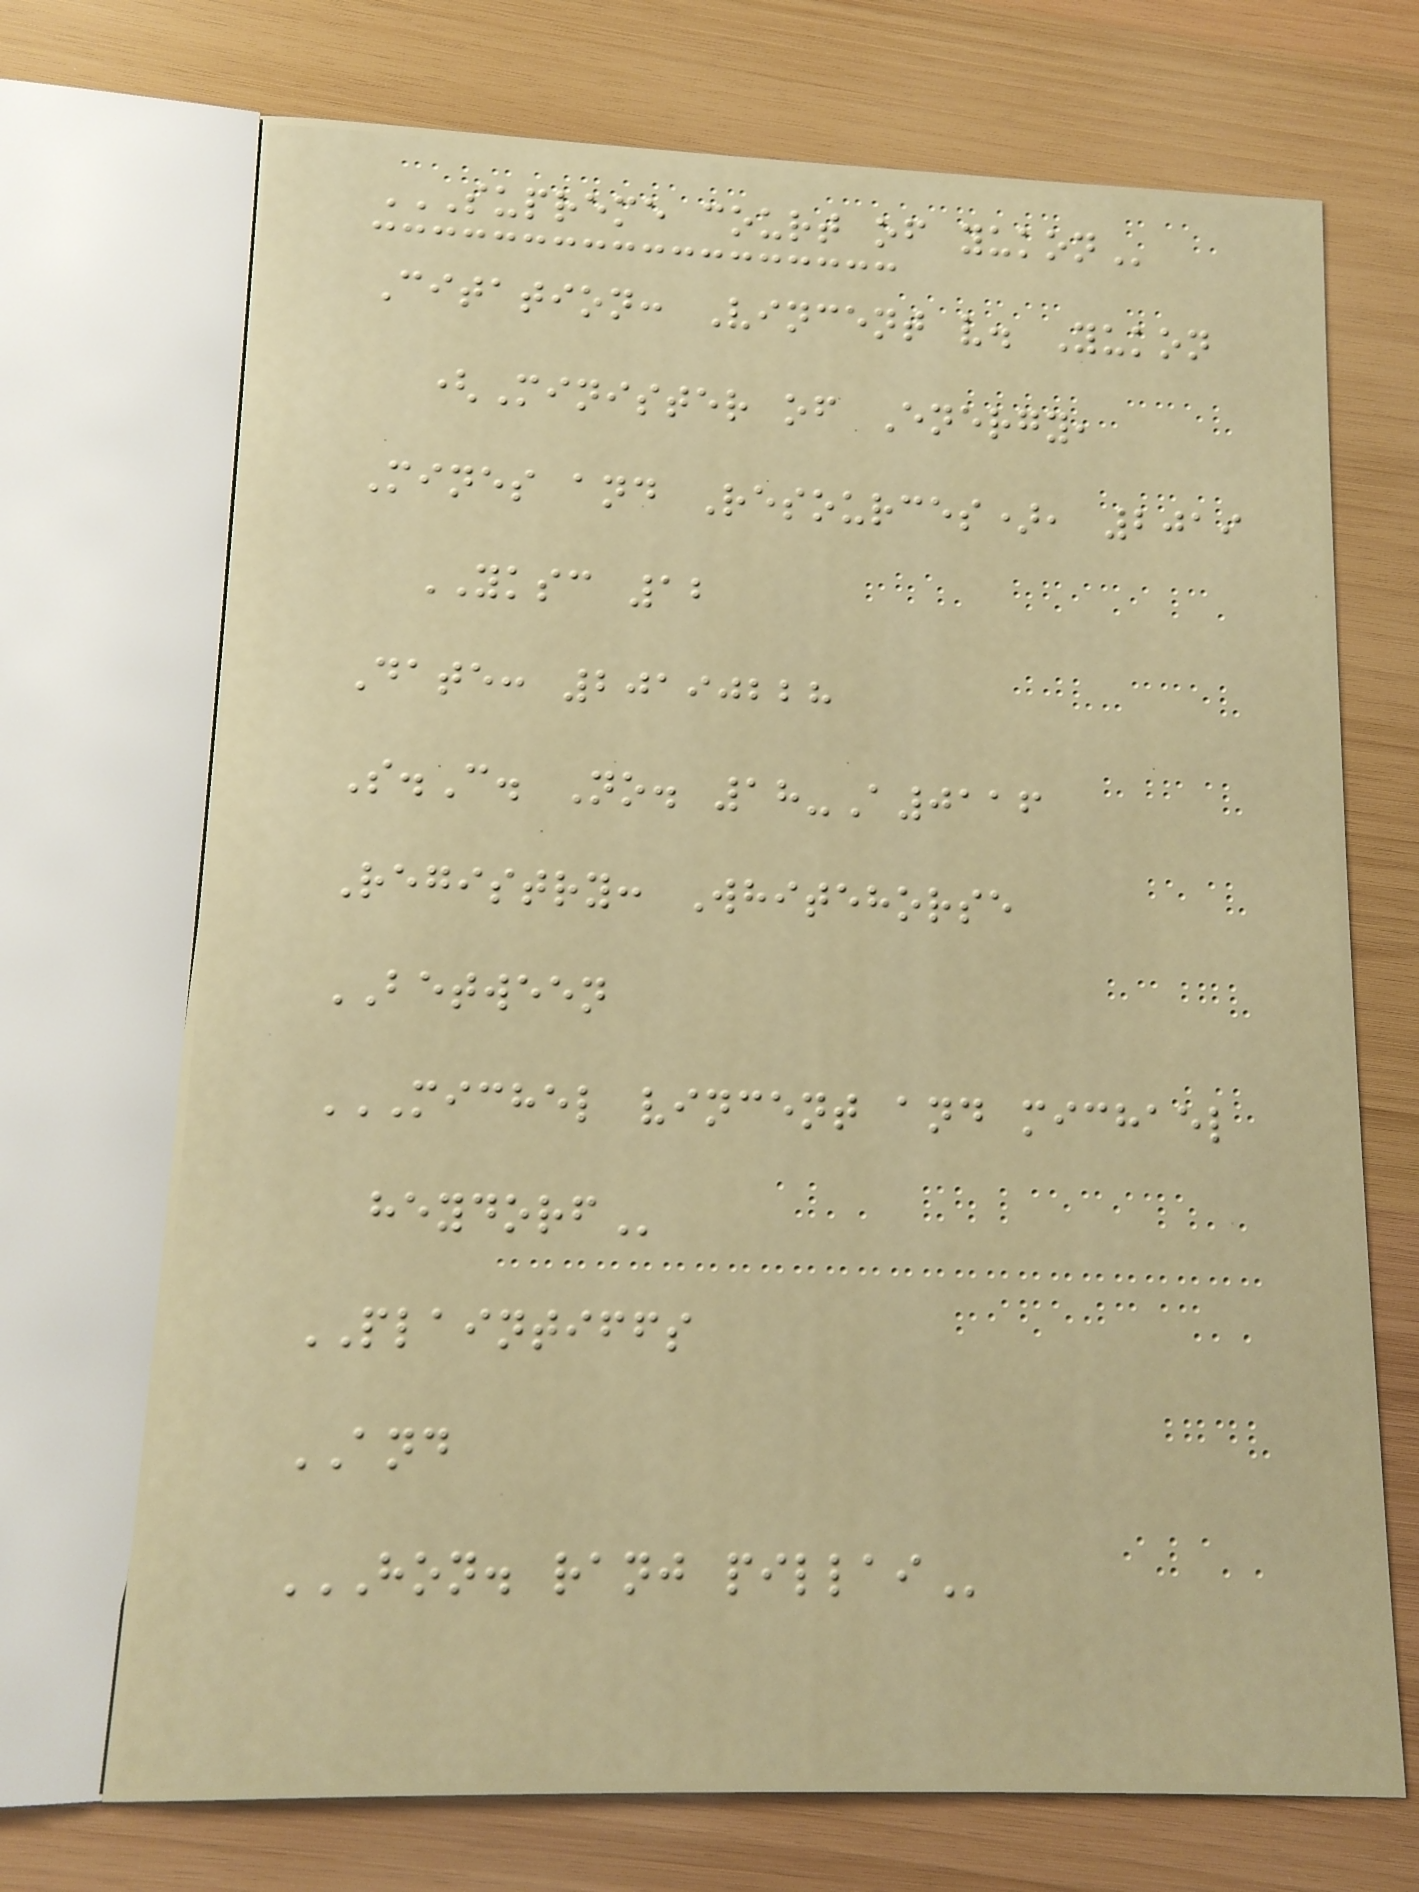SUPREME COURT OF YUKON
Citation: Vincent v. Yukon
(Minister of Energy,
Mines and Resources), 2019
YKSC 12
Date: 20190228
S.C. No. 18-A0116
Registry: Whitehorse
BETWEEN
MICHEL VINCENT AND MICHAEL
HEYDORF
PLAINTIFFS
AND
HON. RANJ PILLAI
